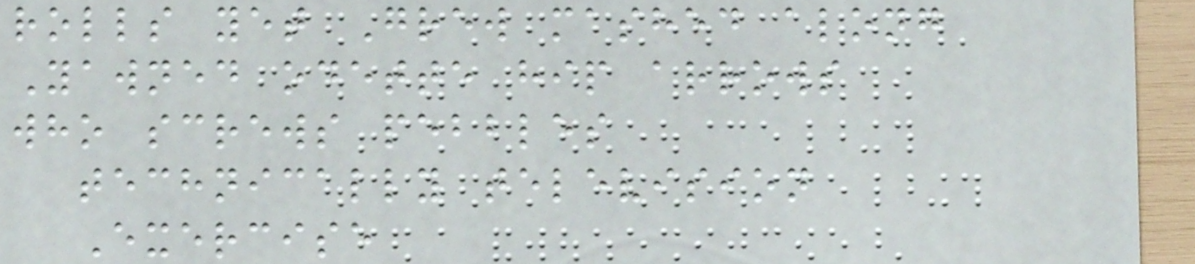rolls yet Grew mashed along
Yawned odette hip arrows
who screws pebbles
technically television
Exercise
